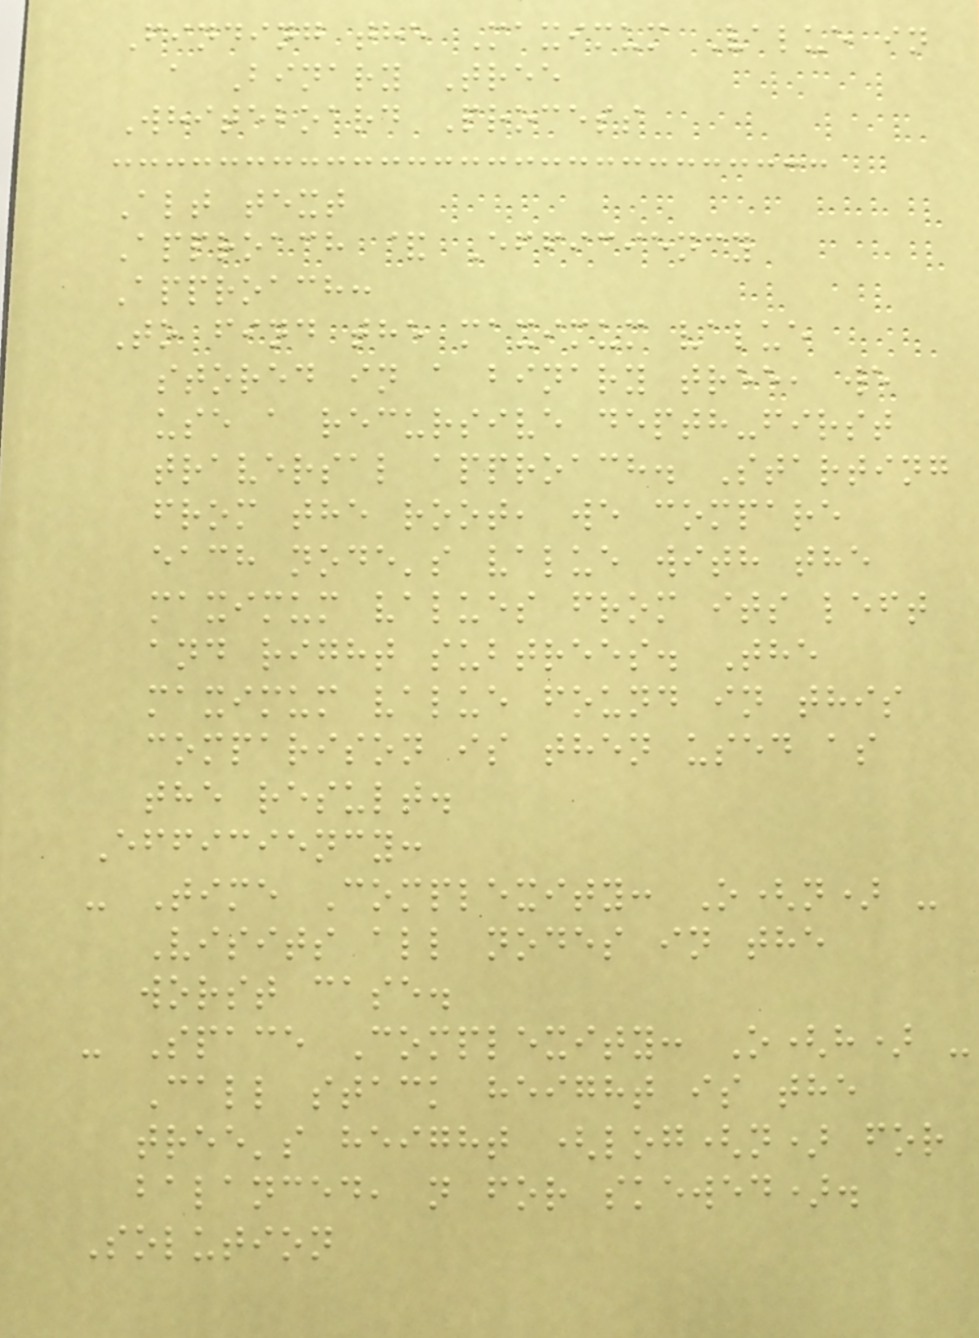Finding the Maximum Value in
a Binary Tree
Whiteboard Process
Alt text
Approach & Efficiency
Approach:
To find the maximum value
stored in a binary tree, we
use a recursive depth-first
traversal approach. Starting
from the root, we compare
each node's value with the
maximum values from its left
and right subtrees. The
maximum value found in this
comparison is then used as
the result.
Efficiency:
- Time Complexity: O(n) -
Visits all nodes in the
worst case.
- Space Complexity: O(h) -
Call stack height is the
tree's height (log(n) for
balanced, n for skewed).
Solution
